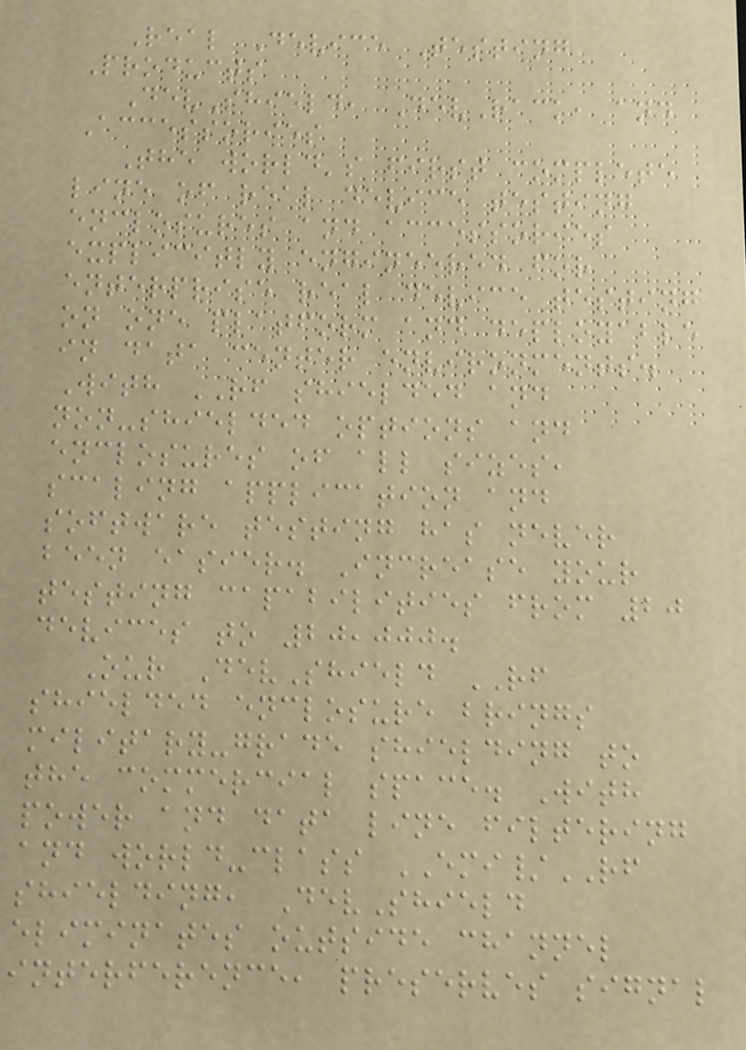Real Device Testing
Products
DevShield, DevRack, and
Accessories
The world's first complete
line of real device testing
enclosures and accessories
explicitly engineered for
enterprise real device testing
on one platform and deployable
in data center environments.
With RF shielded and
non-shielded options and
enclosures of all sizes,
scaling application and
software testing has never
been easier. Increase your
testing capabilities from 20
devices to 20,000.
Our DevShield RF
shielded enclosure brings
military-grade shielding to
the commercial space. With
power and data line filtering
and world-class EMI/RF
shielding, DevShield
eliminates outside channel
interference, preserves signal
